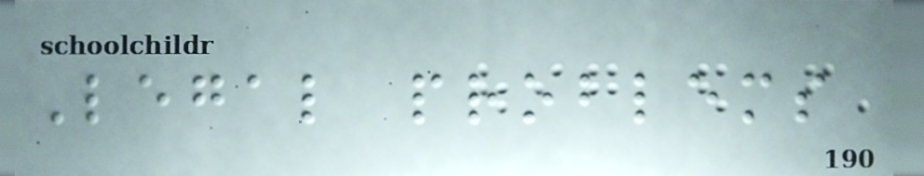Legal problems
